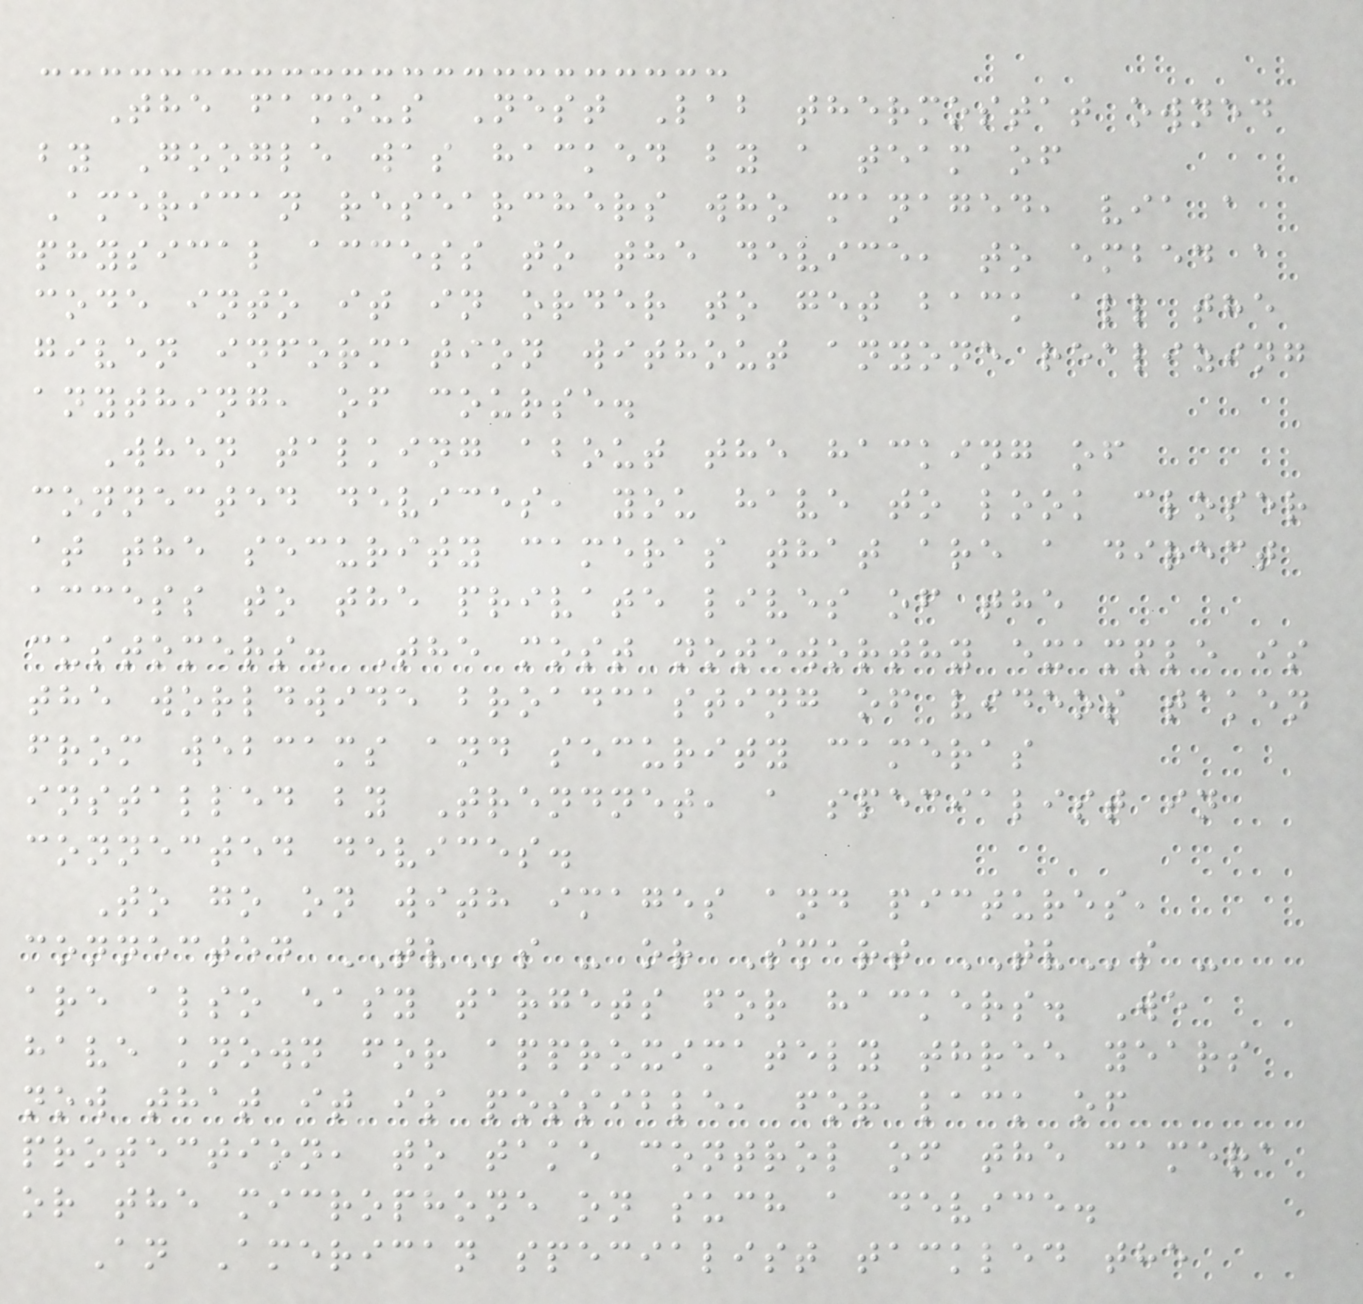The famous Nest Lab thermostat owned
by Google was hacked by a team of
American researchers who managed, via a
physical access to the device, to embed a
code into it in order to get back all the
given information without anyone realizing
anything, of course.
When talking about the hacking of
connected devices, you have to look closer
at the security cameras that are a direct
access to the private lives of the
customers. The most noteworthy example is
the worldwide broadcasting of videos taken
from webcams and security cameras
installed by Trendnet, a specialist in
connected devices.
To go on with images and pictures,
connected TVs - or Smart TVs -
are also easy targets for hackers. We
have known for approximately three years
now that it is possible, for lack of
protection, to take control of the camera
or the microphone on such a device.
An American specialist tackled the
